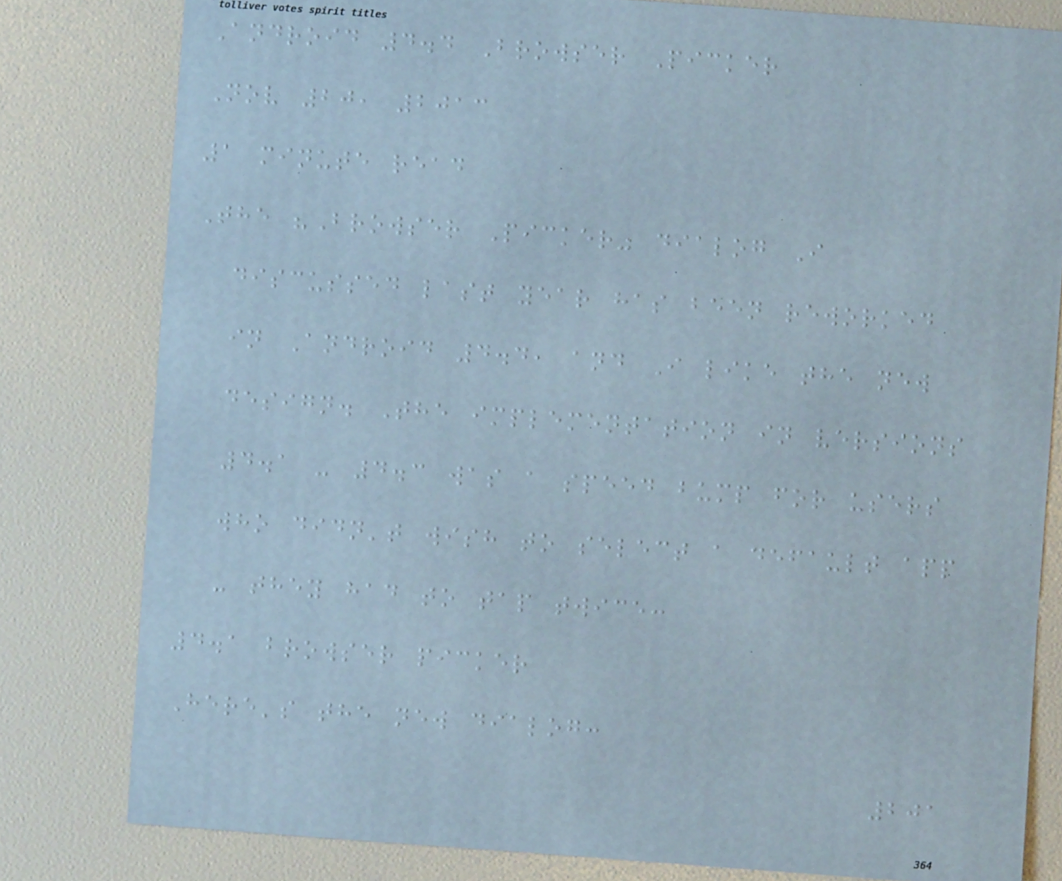Android 4.4 Browser Picker
Nov 20, 2013
1 minute read
The "Browser Picker" dialog I
discussed last year has been reworked
in Android 4.4, and I like the new
design. The implementation in versions
4.1 - 4.3 was a speed bump for users
who didn't wish to select a default app
- they had to tap twice:
4.1 browser picker
Here's the new dialog:
201
